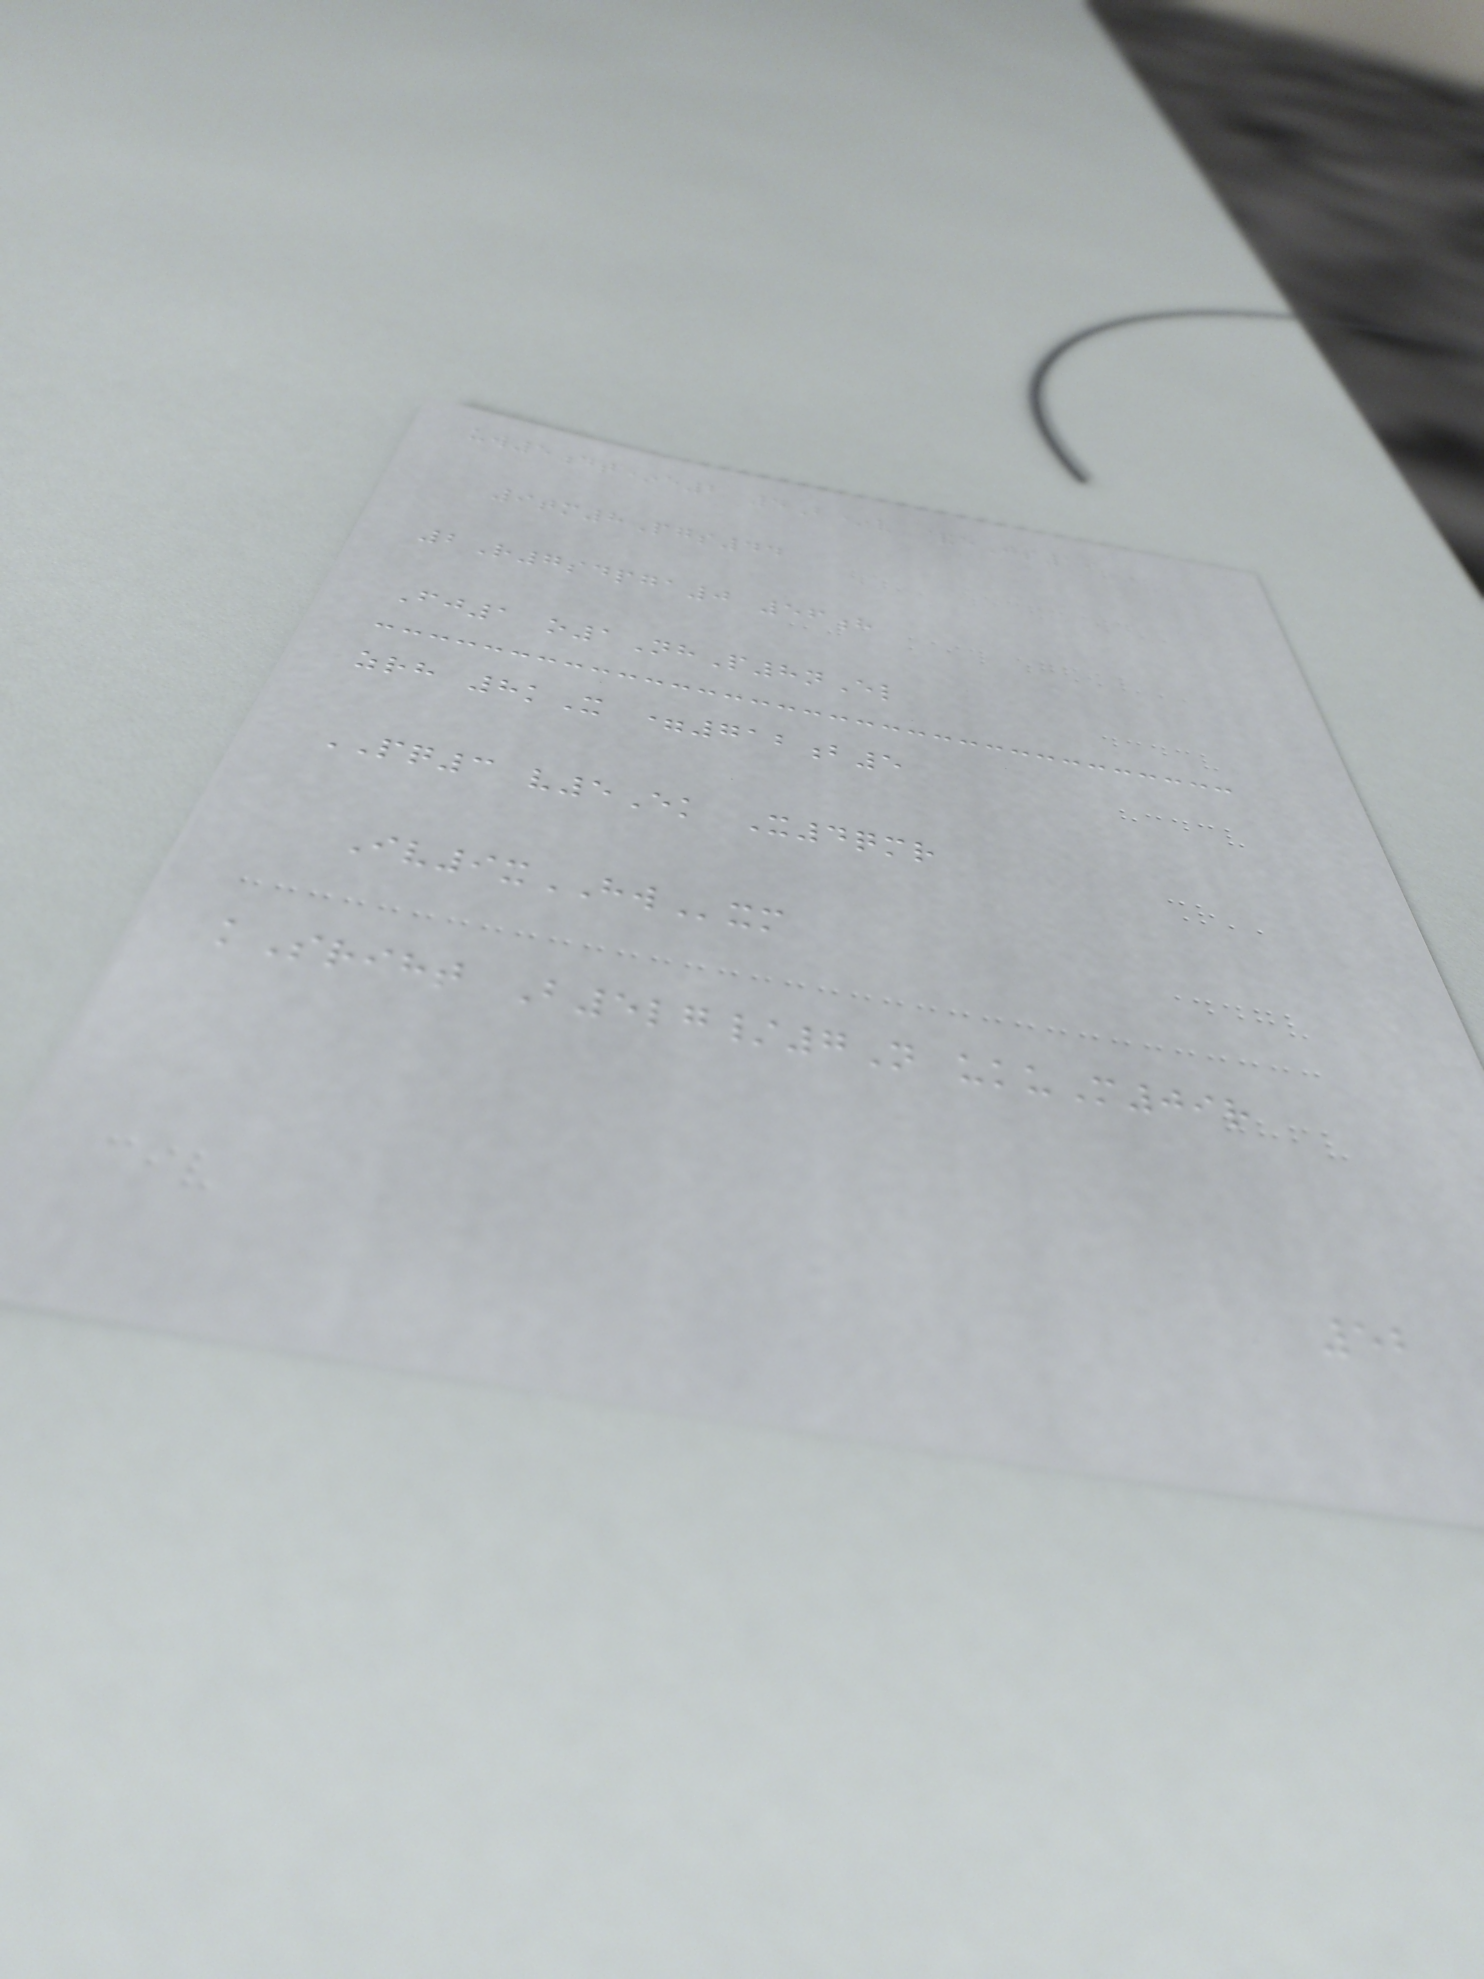uw5dt*e2 5B*v &eJs19
9tm8Pgs44
2R7sdpga0 56h
Fj1 o1NhP8nEl
zrh 8kX =712b5
PQ3 v5Ek X4qmr
Iv9xHWxm
kSriht B5lg/7N ukuM09r
52
